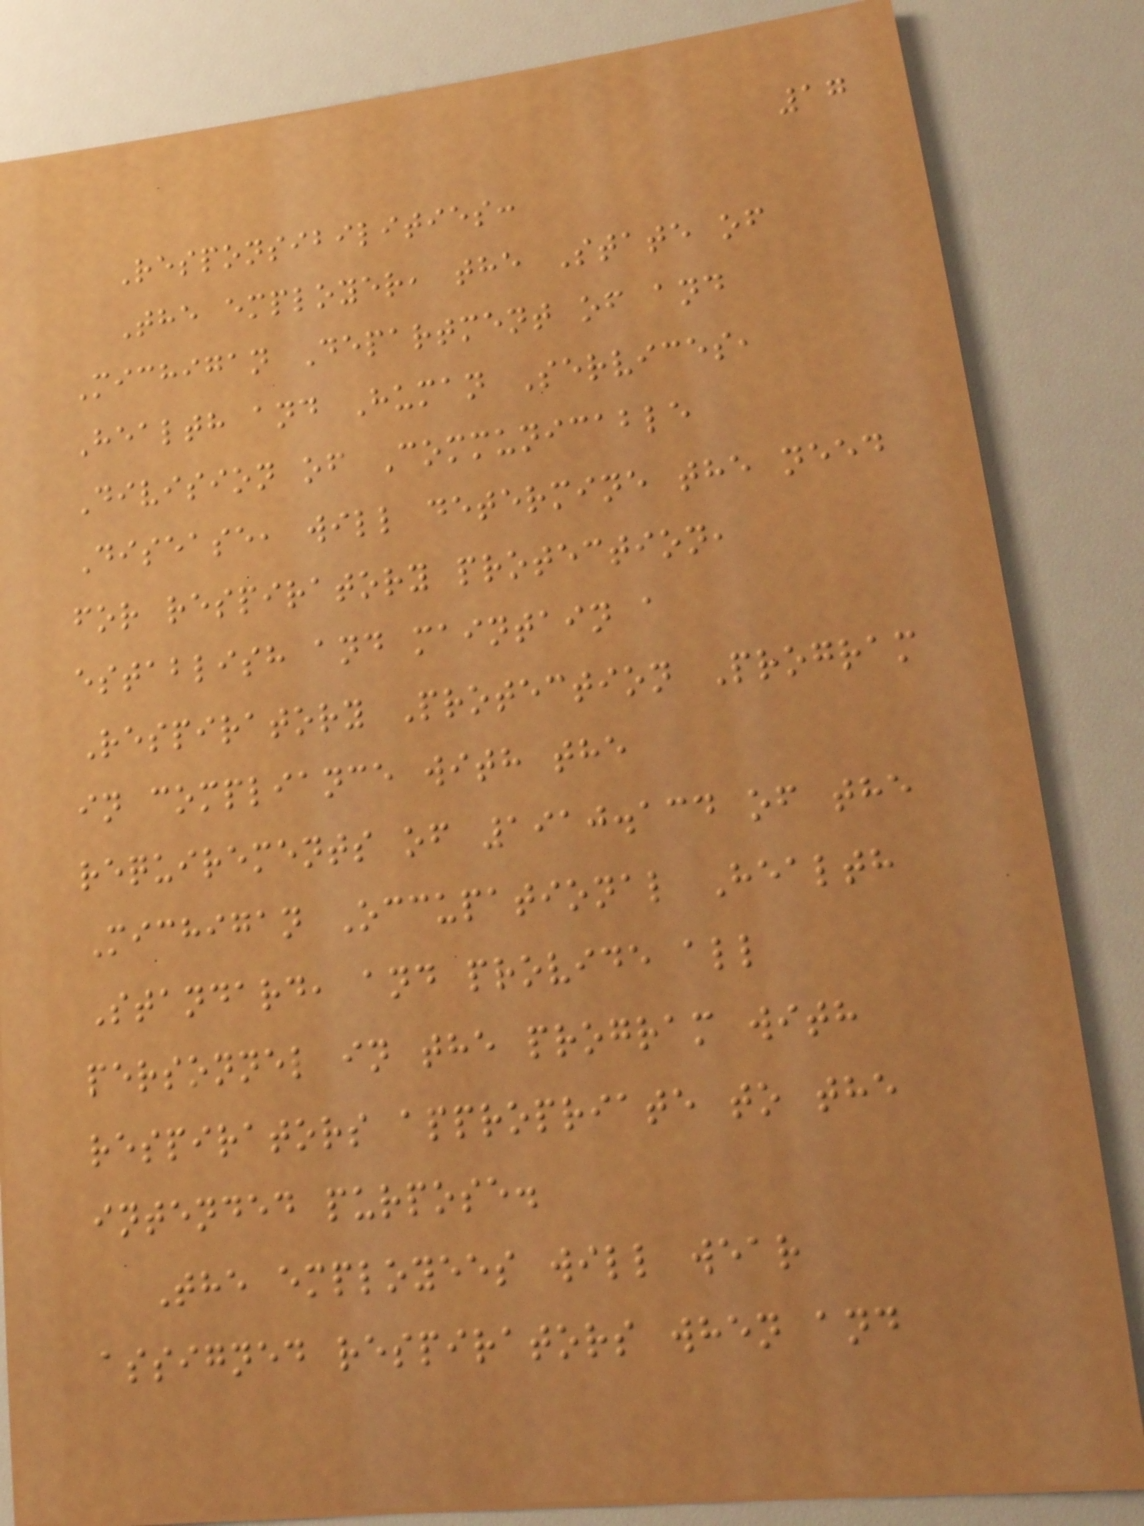17
Responsibilities:
The employer, the State of
Michigan Department of and
Health and Human Services,
Division of Communicable
Disease, will determine the need
for respiratory protection,
establish and maintain a
Respiratory Protection Program
in compliance with the
requirements of 1910.134 of the
Michigan Occupational Health
Standard, and provide all
personnel in the program with
respirators appropriate to the
intended purpose.
The employees will wear
assigned respirators when and
